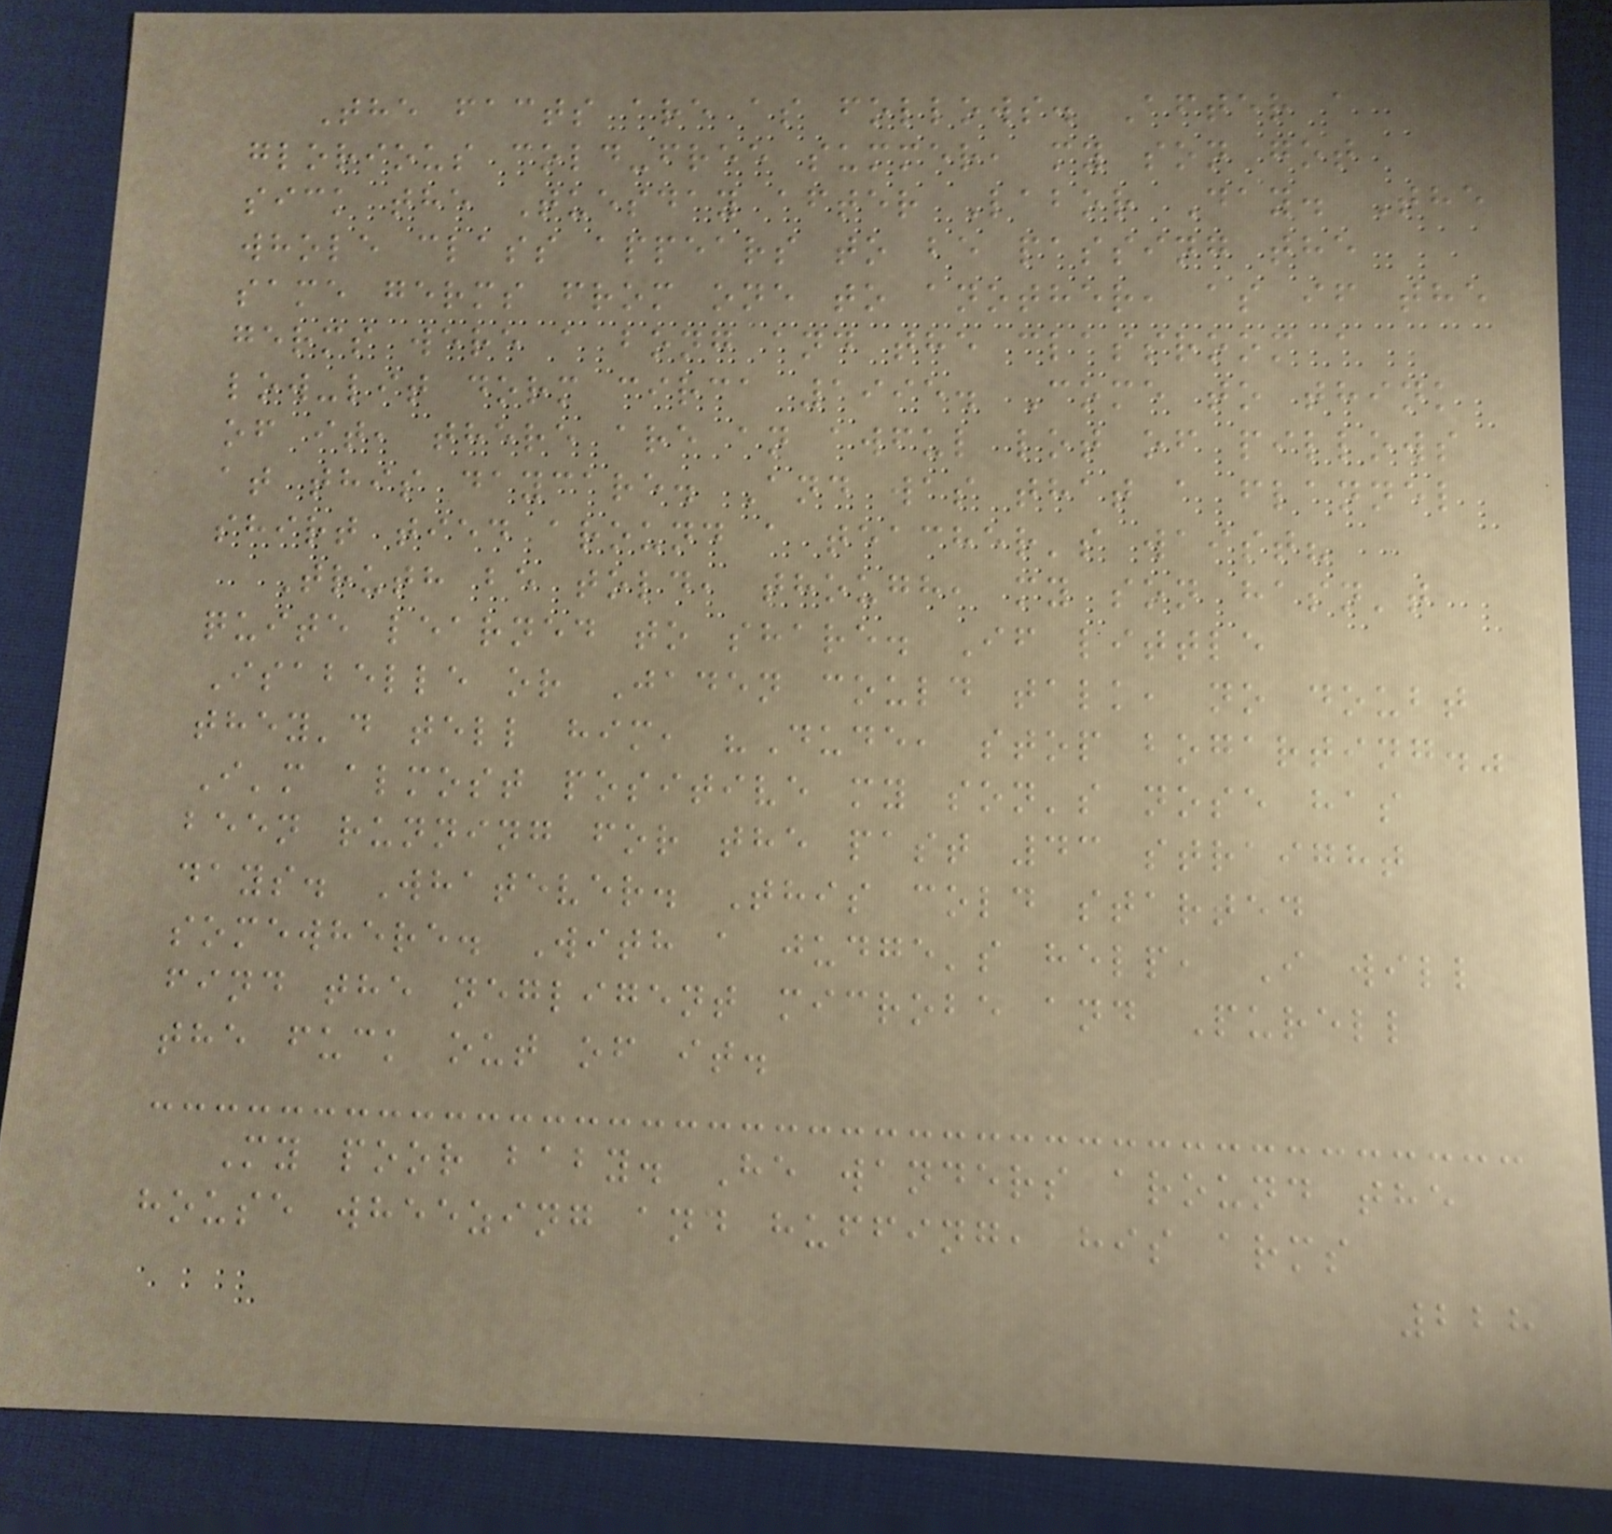The facts are as follows. After a
glorious cold-free summer, my son got
sick the Tuesday after Labor Day. The
whole class appears to be passing the
same germs from one to another, as if the
germs were a bong and the classroom a
low-lit dorm circa 1995. Come to think
of it, there are an awful lot of pillows
at this daycare. And was that a flannel
shirt tied around a teacher's waist?
Truth be told, though, my son hasn't
quite learned to share. If little
Isabelle or Jaden could talk, no doubt
they'd tell him, "Dude, stop bogarting."
I'm almost positive my son's nose has
been running for the past 43 straight
days. Whatever. This cold started
somewhere. With a judge's help, I will
find the negligent microbe and Purell
the fuck out of it.
My poor baby. He wanders around the
house wheezing and huffing, his arms
228
